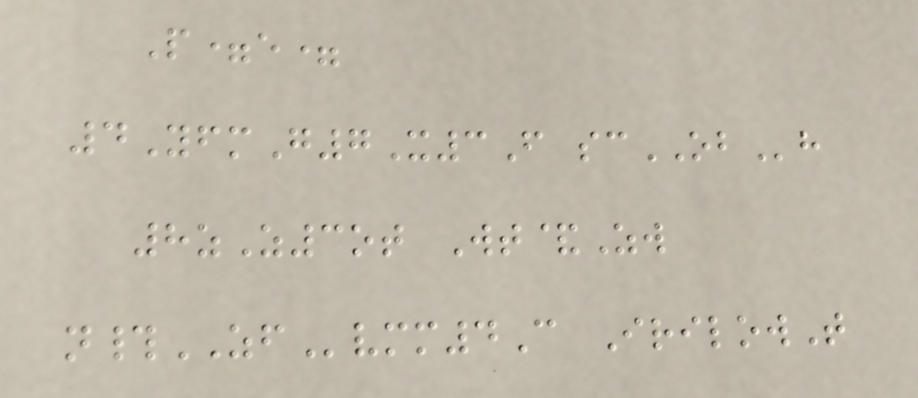P=e=
4YfmG7X3F scOBh
8zZ3ot Wt&Zw
n#ZFvmm4C IrilowT
